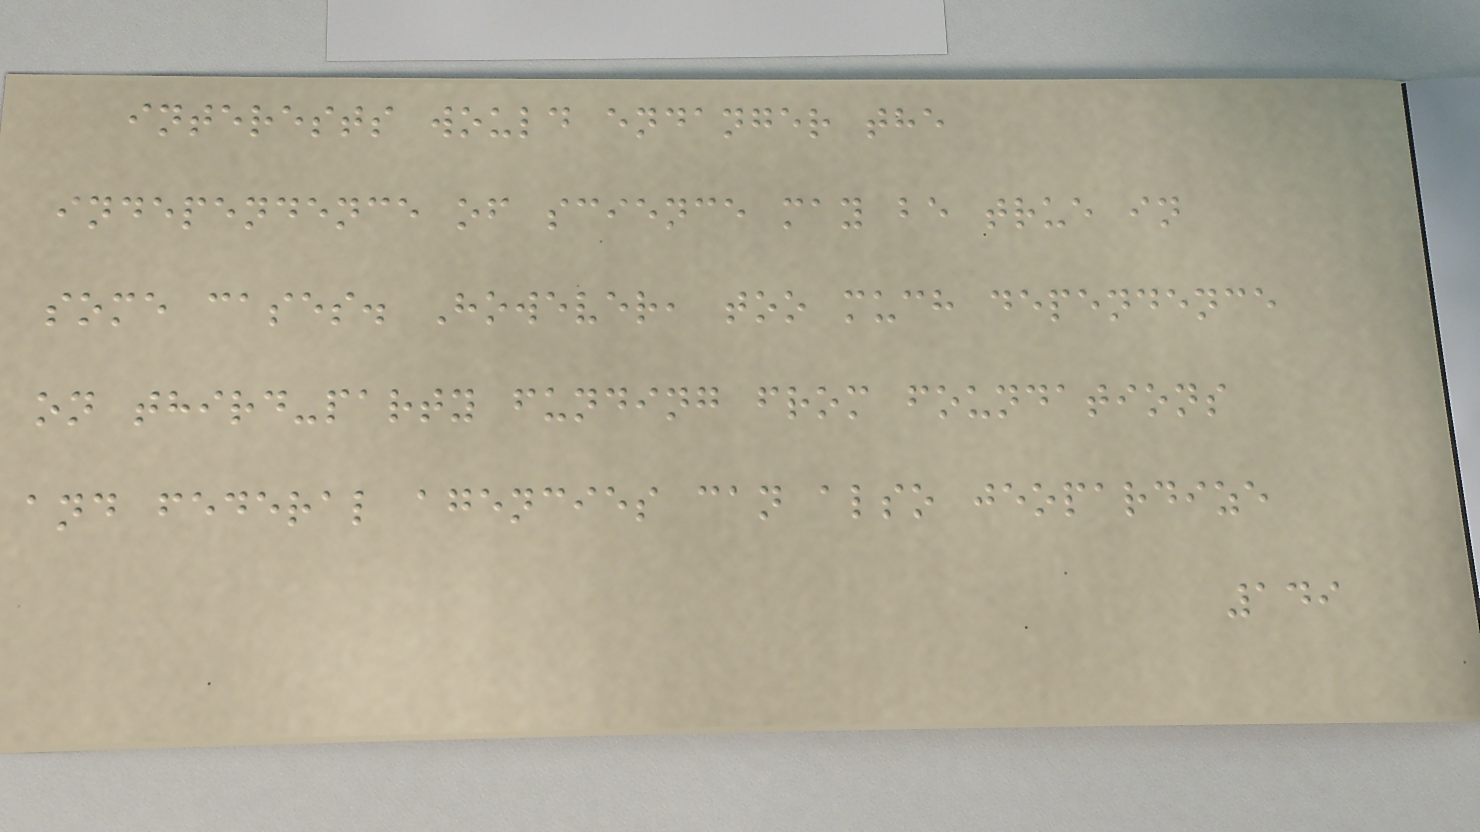interests would endanger the
independence of science may be true in
some cases. However, too much dependence
on third-party funding from foundations
and federal agencies can also jeopardize
149
